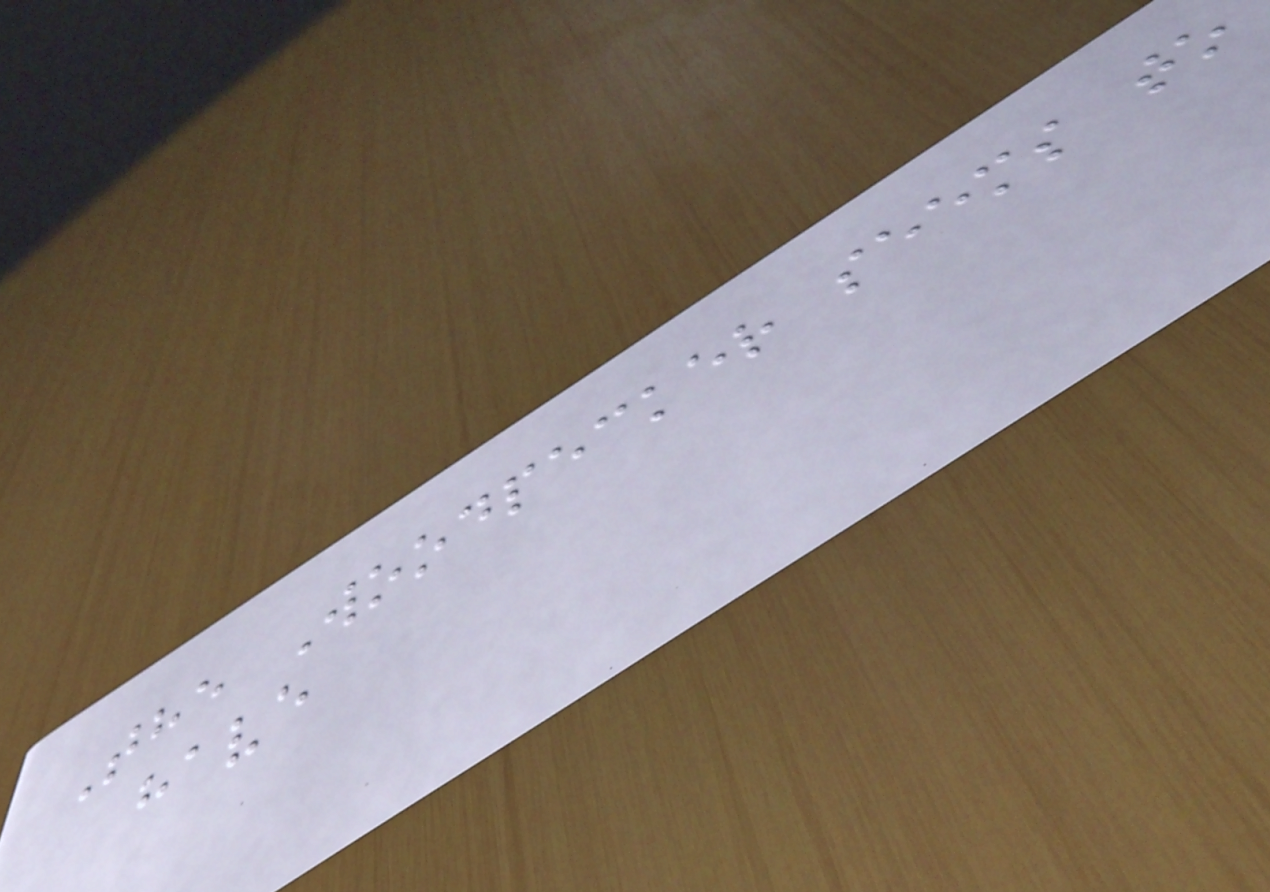The Woodpecker seems to
have
